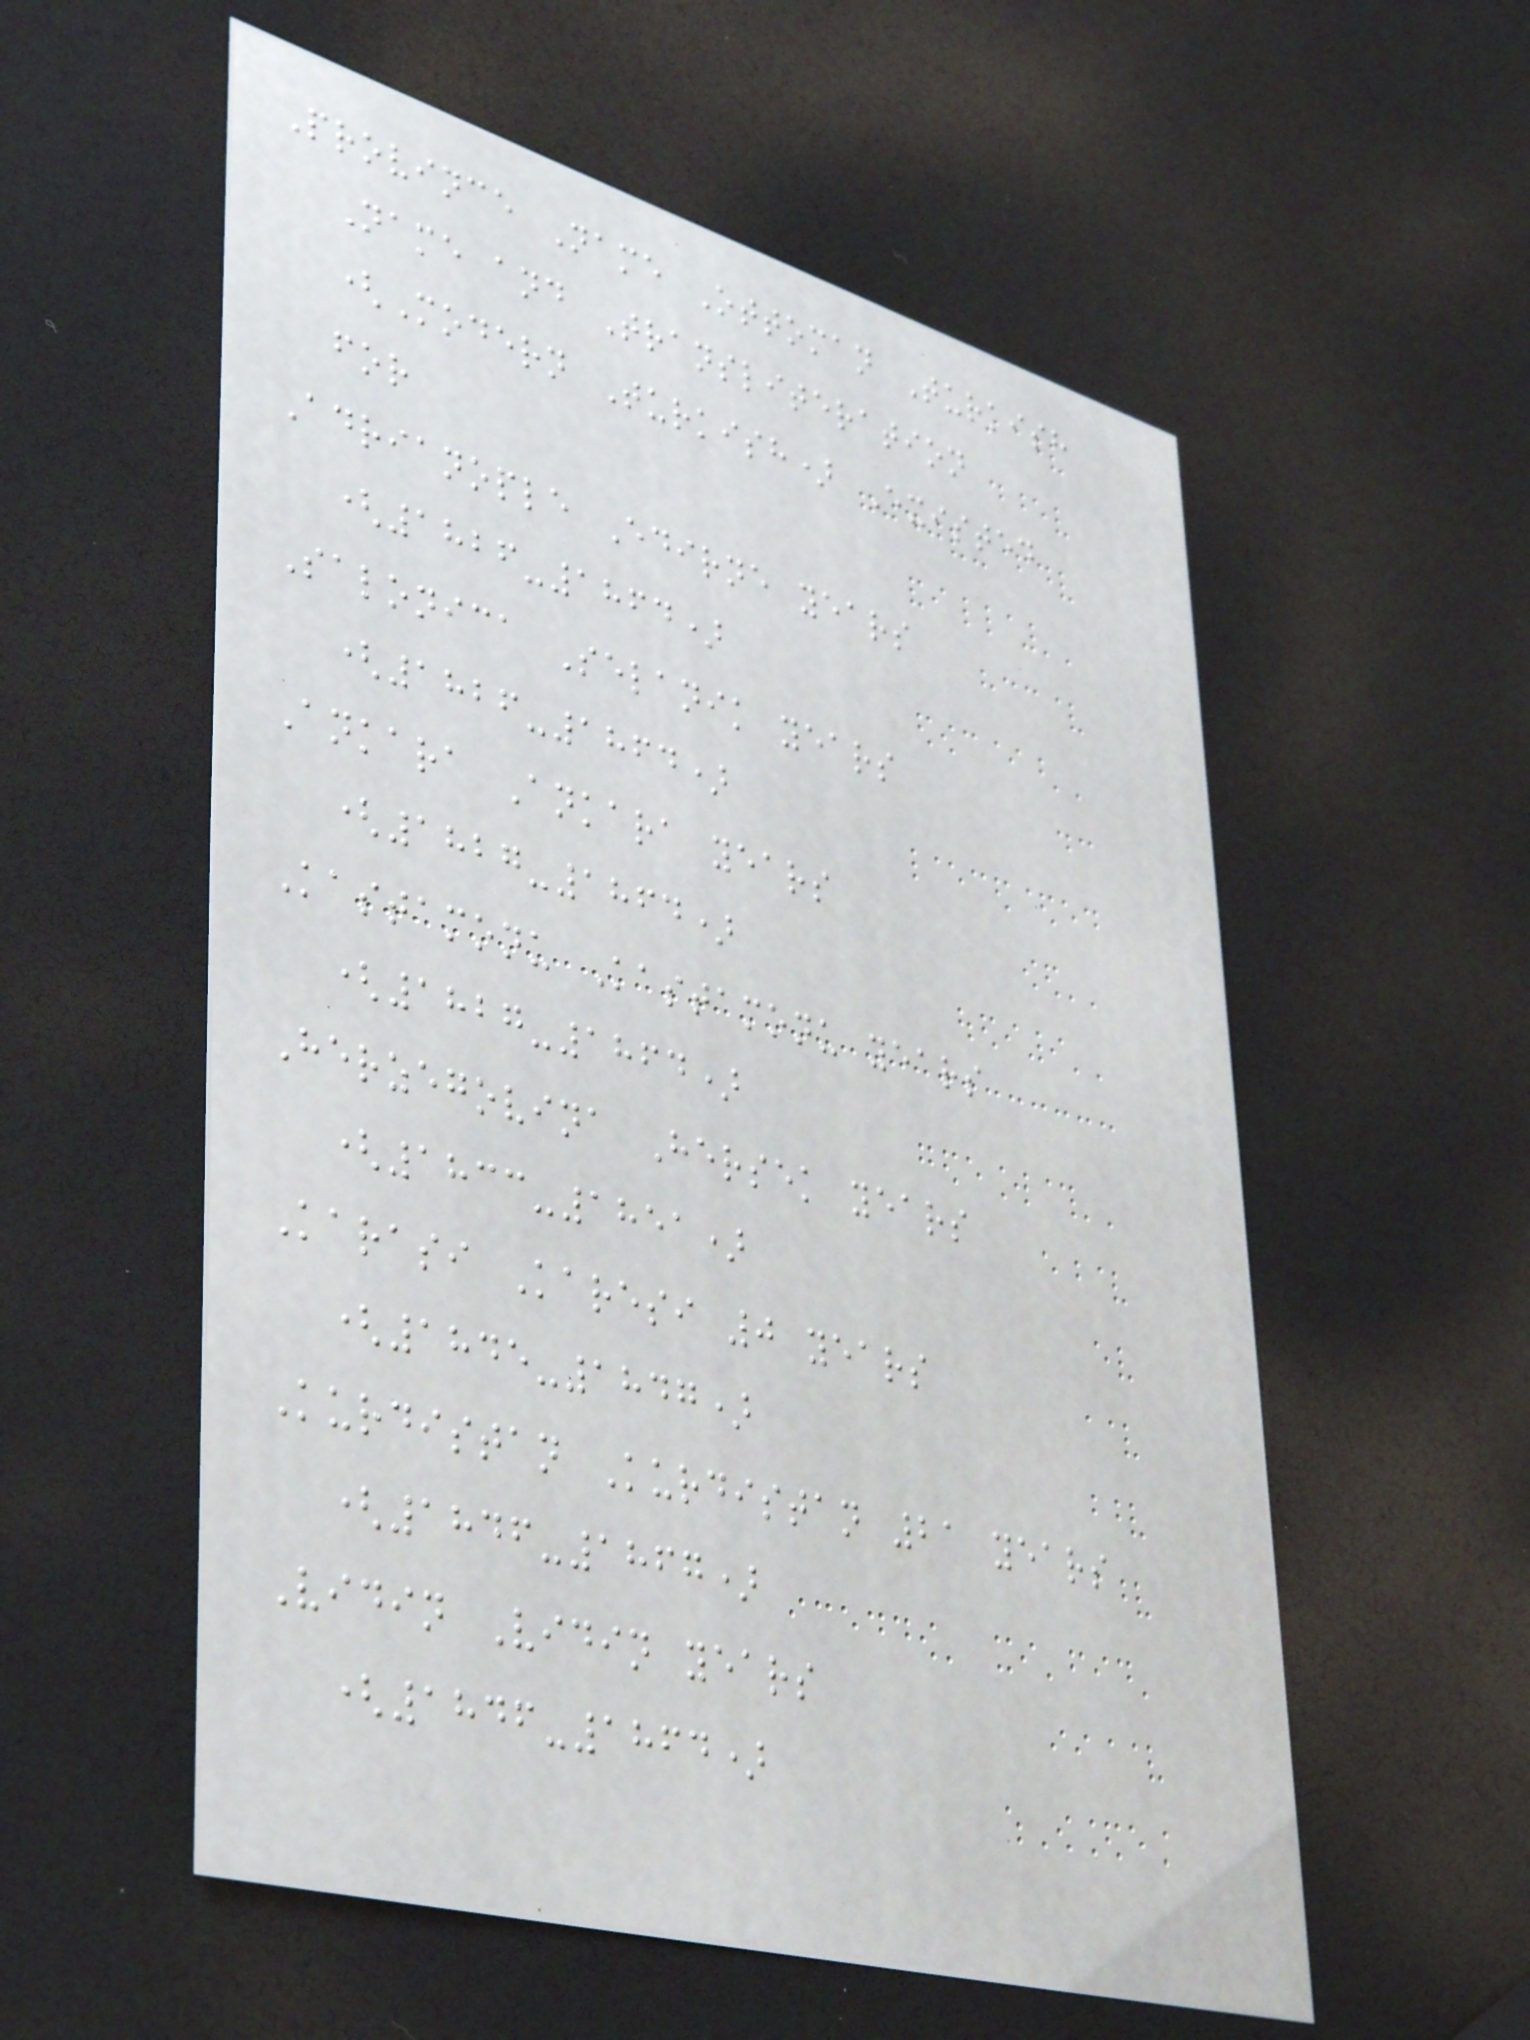Province Name Ottoman Turkish
Name and Transliteration
(Modern Turkish) Existed
for
Adrianople Edirne years
(1826-1864)
Salonica Selanik years
(1826-1864)
Ankara Ankara years
(1827-1864)
Kastamonu Kastamonu years
(1827-1864)
Herzegovina Hersek years
(1833-1851)
Karasi Karesi 0 years
(1845-1847)
Kurdistan Kurdistan 21 years
(1846-1867)
Vidin Vidin years
(1846-1864)
